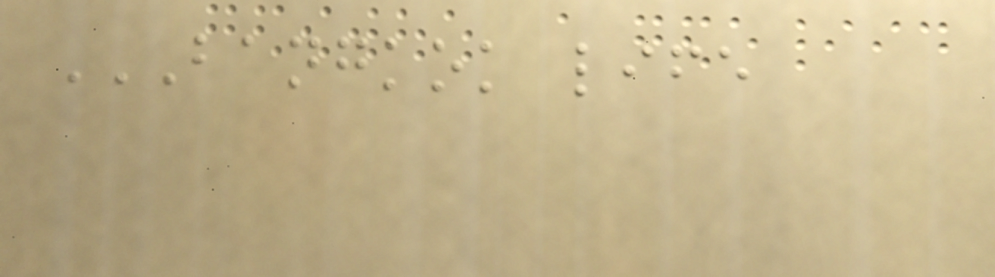BANGKOK LIFE
